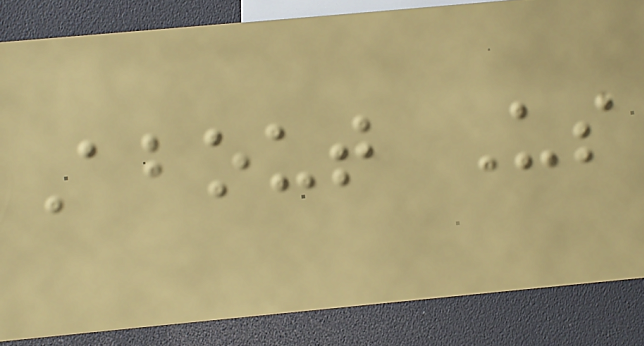About Us
